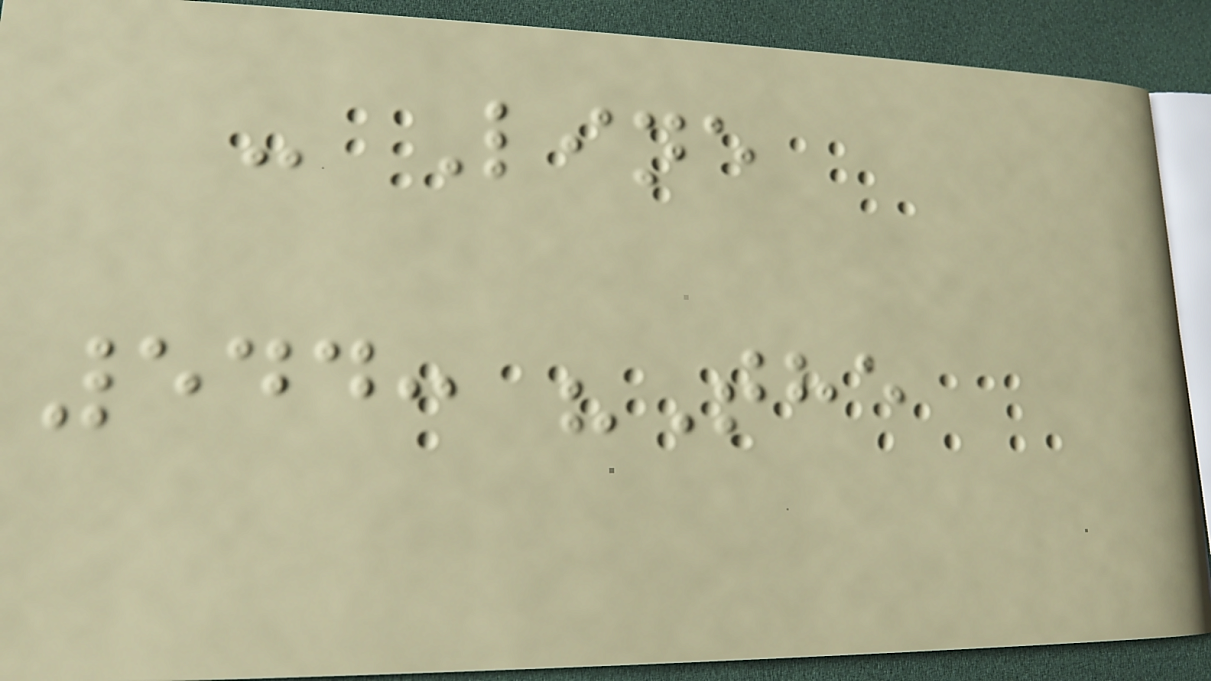- Line
544: "The
